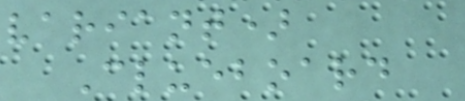variant)
Clueboard
